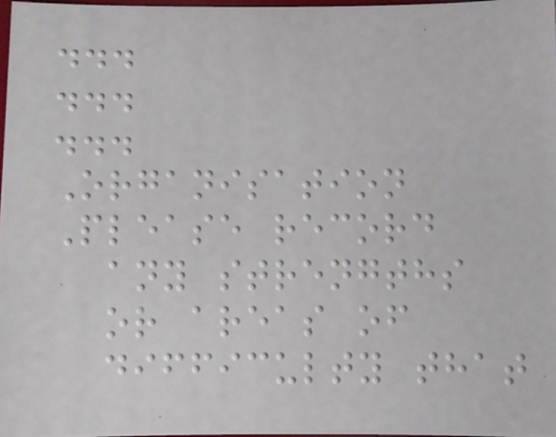...
...
...
Organisation
Please record
any strengths
or areas of
difficulty that
